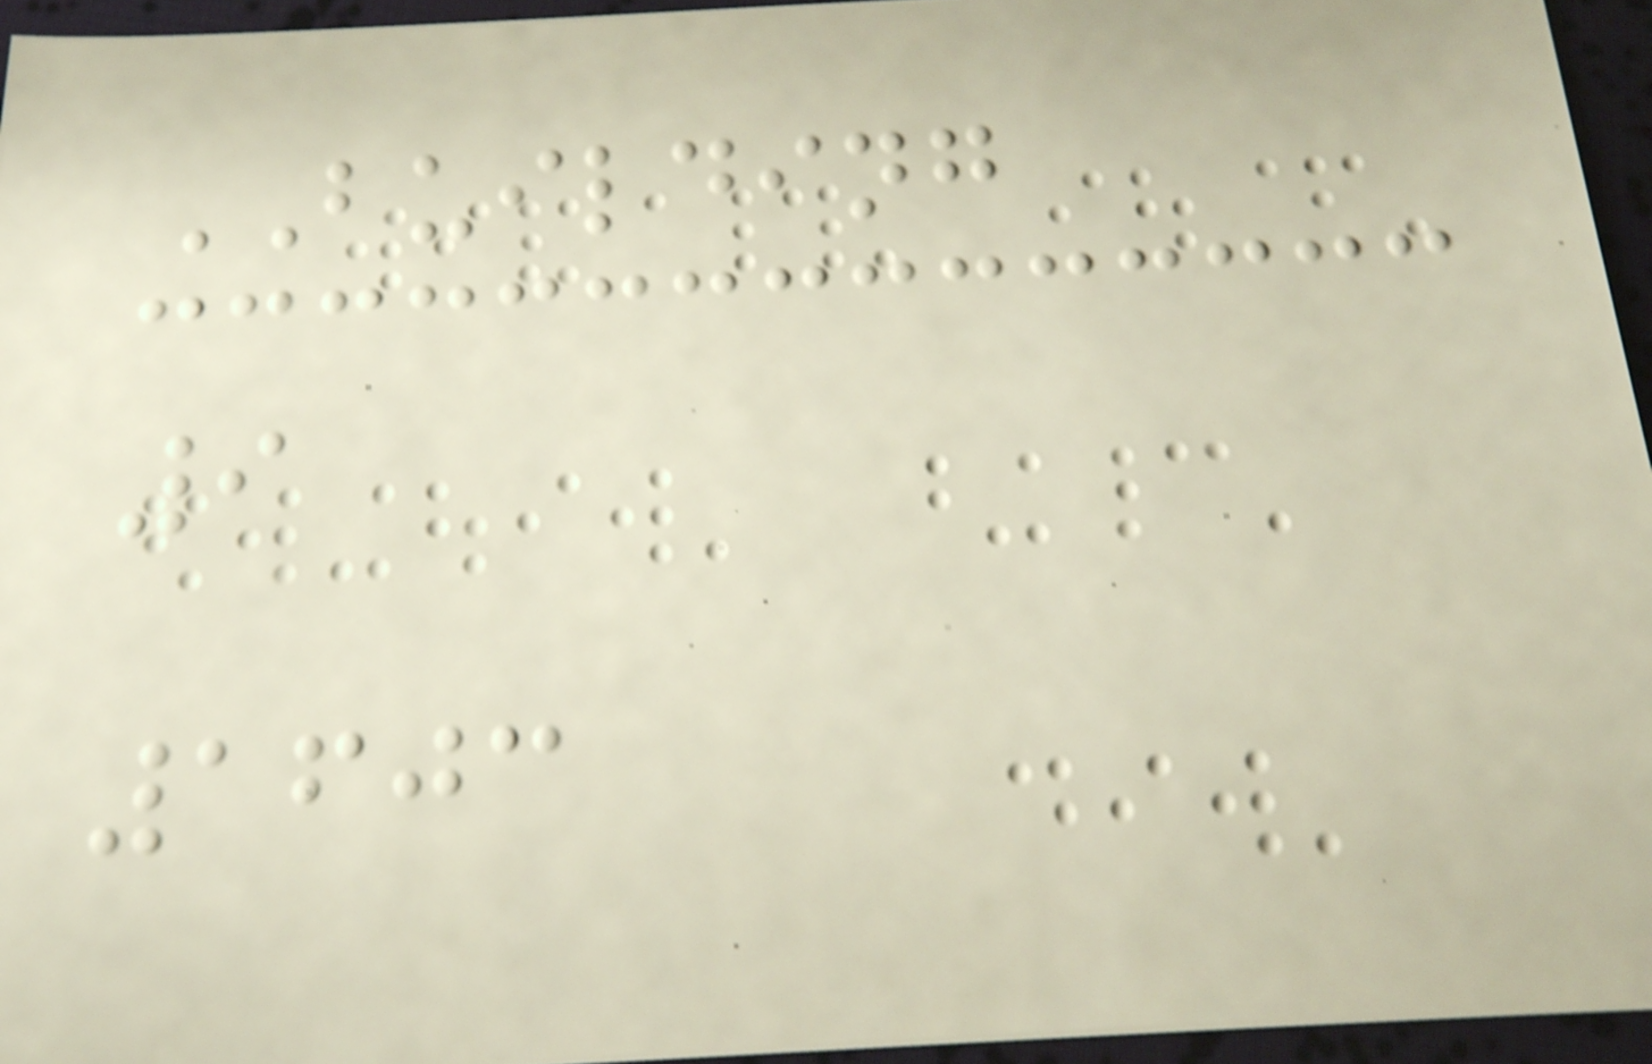BUILDING
9
1603
